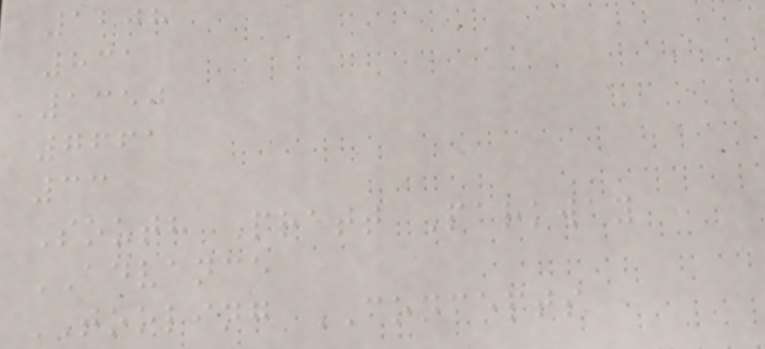1208
831
1350
7661
33
South Pratt Parkway
ADVANCE
TOOLING CONCEPTS
